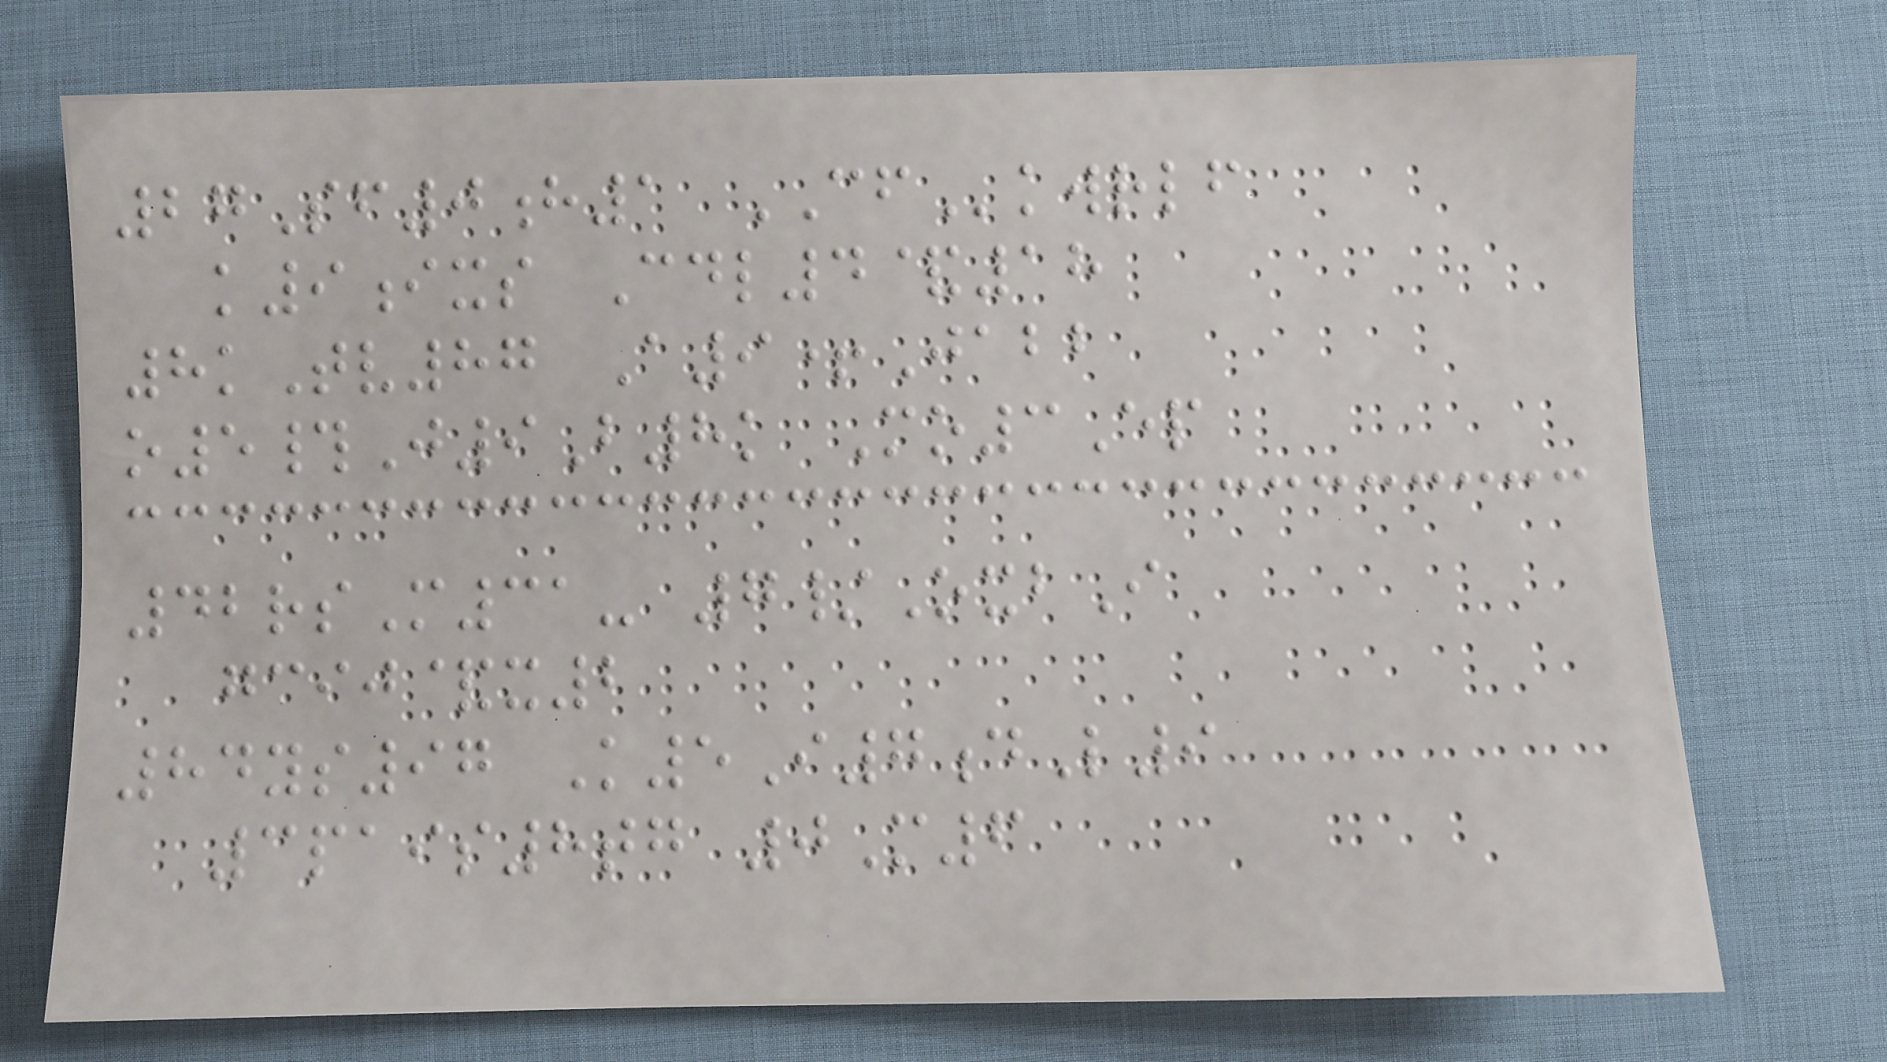27Sf0h1 CFkwrlf
k9ixs Cdl4&18
8kTv87 A9+Jabb
o5#J9B8k Mo3Ep
42rsM31- 7/OxbI
gcij&x2
84ys97 K5I7dL9
3pais8tg 0M6
